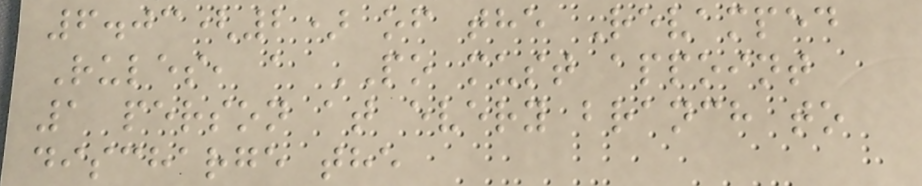6.03(2) of the Revamped
Rules, a PO must appoint
1 person at every branch to
discharge the
